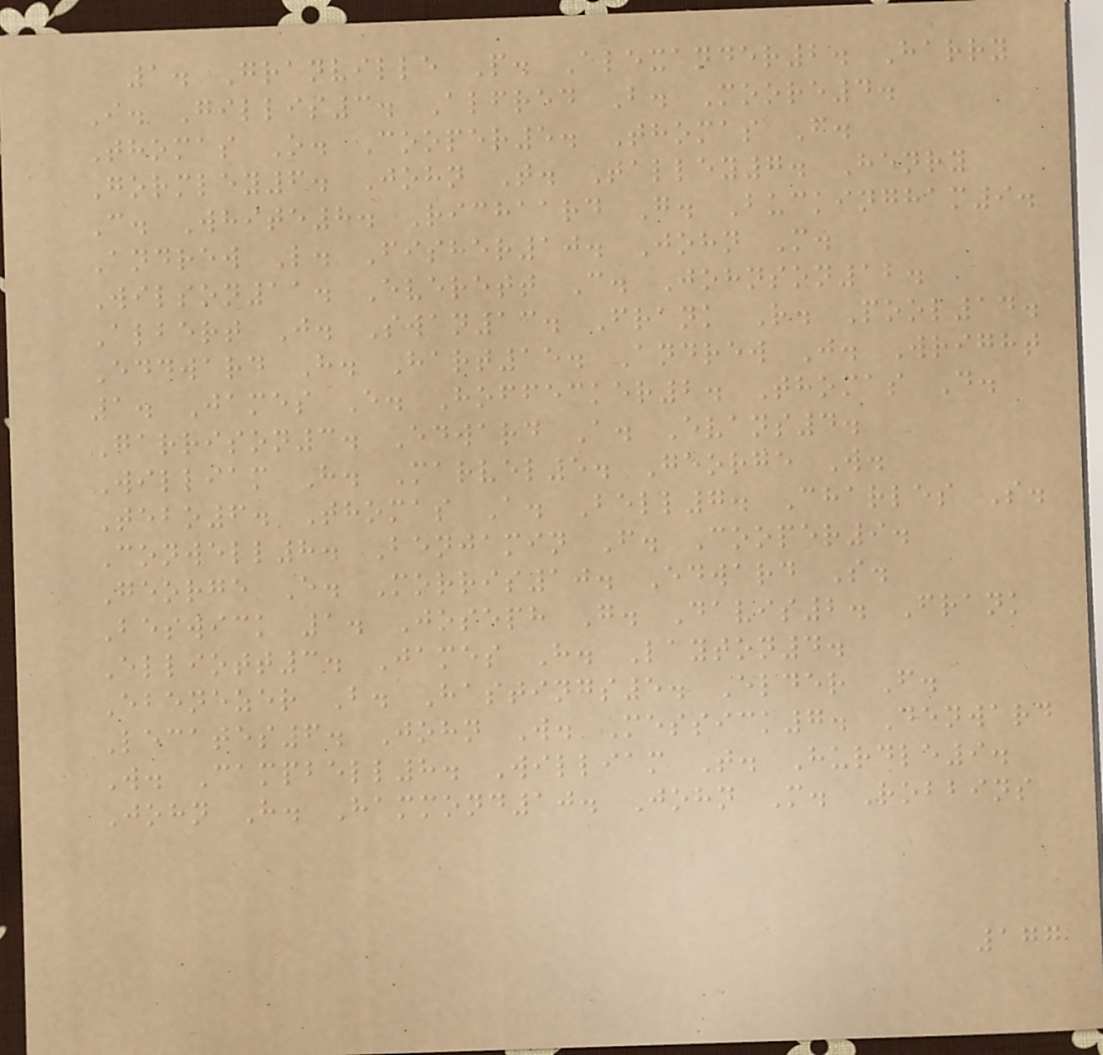1. Granville P. Alexander2. Harry
I. Gillis3. Alfred B. Moore4.
Thomas O. Cooper5. Thomas F.
Gormley6. John T. Talley7. Henry
C. White8. Richaard G. Buckingham9.
Andrew L. Fisher10. John M.
Wilson11. Everett C. Johnson12.
Albert J. Swan13. Frank R. Pool14.
Eddward H. Hart15. Andrew J. Wright
1. James E. Hoffecker2. Thomas D.
Garrison3. Edward A. Evans4.
William H. Marvel5. George W.
Tebo6. Thomas A. Bell7. Charles S.
Conwell8. Benjamin F. Cooper9.
George E. Morris10. Edward S.
Beswick 1. Joseph G. Davis2. Frank
Elliott3. James H. Layton4.
Ebenezer B. Hastings5. Elder F.
Lecates6. John W. Messick7. Denward
W. Campbell8. William T. Hurdle9.
John H. Hammond10. John M. Robbins
177
